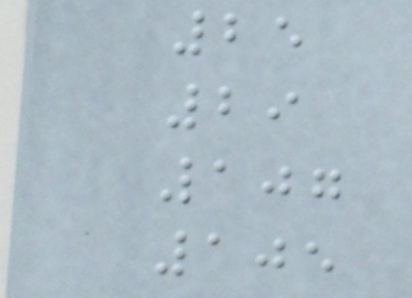25
29
107
105
